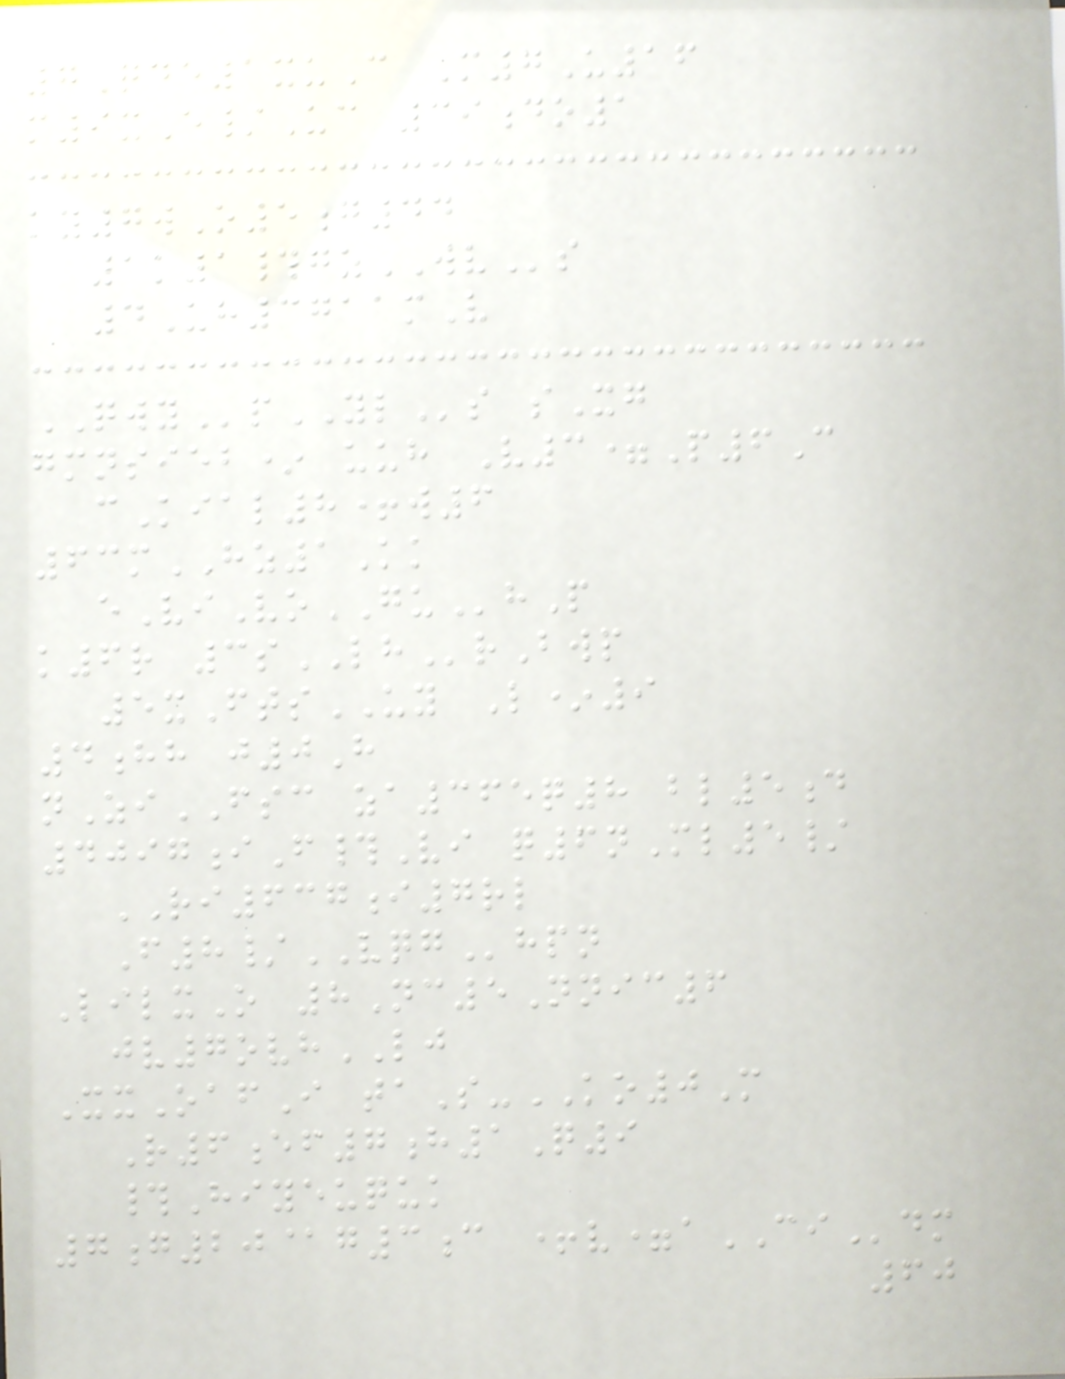7Qde1xuC M7U16
m9xE/Uc 39do1
ky7wO5g44
1k1#gzWVs
4Uh3711mV
QWYpYLs sXg
gmnsieb* uuh V3=P6C
cKial8+w6
63mHZ1Kk
eViVoGUhP
k6r 3sLHrBwp
5xFtsUY L*9
4hh j0H
nZiFSC za365q8 bl5d
4097iF#Vi q6nMl5/
RI637i7rl
F8/VQGhpn
LilxO 8Nc5Nnic6
jv7ovhLJ
XxOafI taS-KO0M
R6ef7h1Q9
#Hiyeuquk
7g20@g3c +v=aCIdm
60
